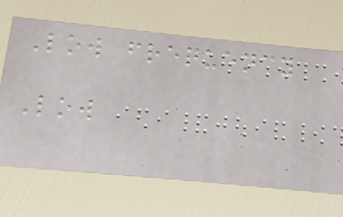Low frequency
Low
